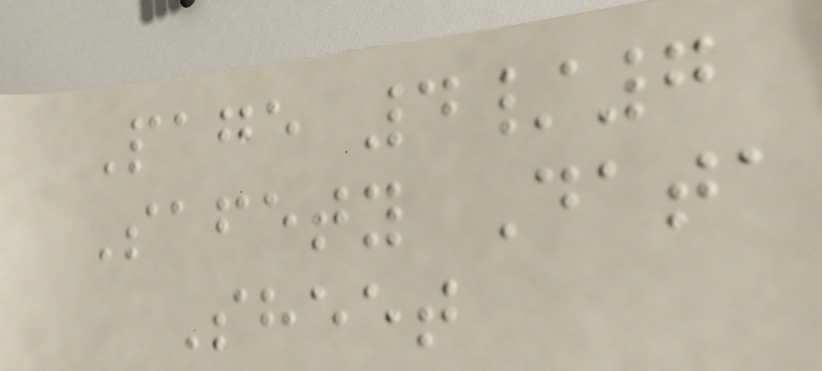Page 4/7
Safety Data
Sheet
